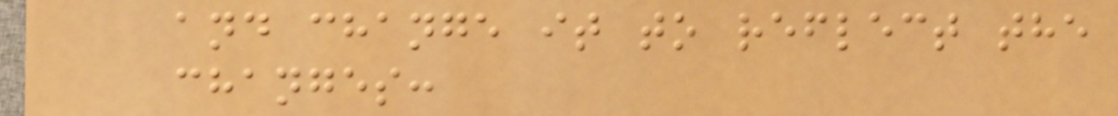and change it to reflect the
changes:
